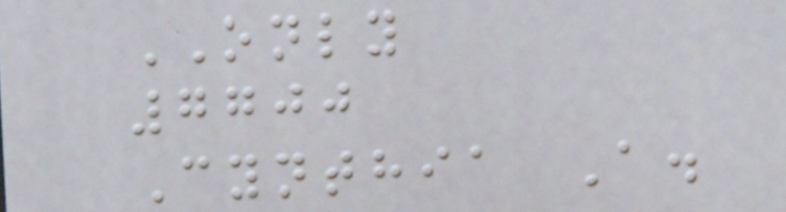ONLY
7700
Cynthia A.
